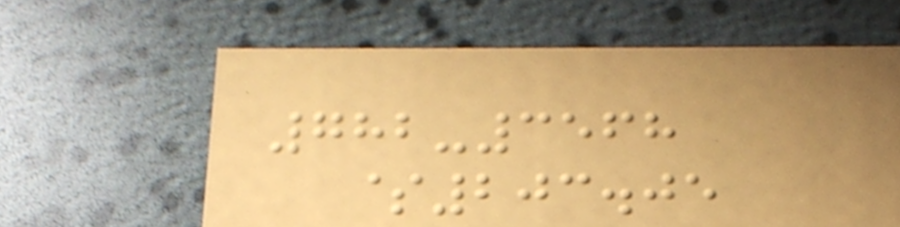782-3568
$203.05
